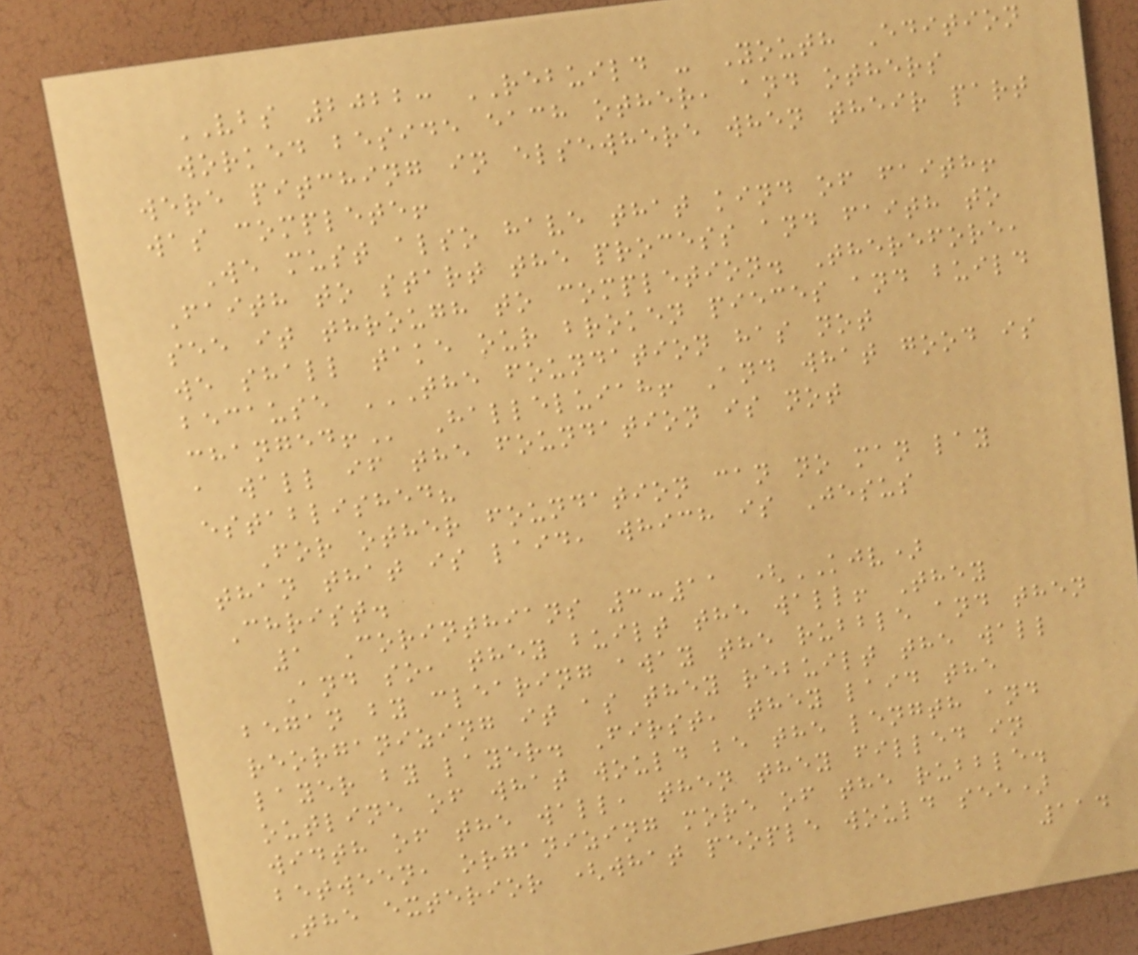VBS 2022: REBUILD - Youth Edition
worked beside each other, and others
were pitching in elsewhere when their part
was complete!
We must also have that kind of faith!
Faith to start the process and faith to
see it through to completion. Therefore,
we shall take our broken pieces and build
because THE FOUNDATION HAS NOT
CHANGED! Halleluiah! And what good is
a wall if the foundation is not
established?
For other foundation can no man lay
than that is laid, which is Jesus
Christ.
1 Corinthians 3:11 (KJV)
And so, they built the wall! They
began by clearing away the rubble and then
reorganizing it as they rebuilt the wall
layer by layer. First, they laid the
outline of what would be the length and
width of the wall, then they filled in
between, organizing more of the rubble.
The exterior (what people would see)
114
